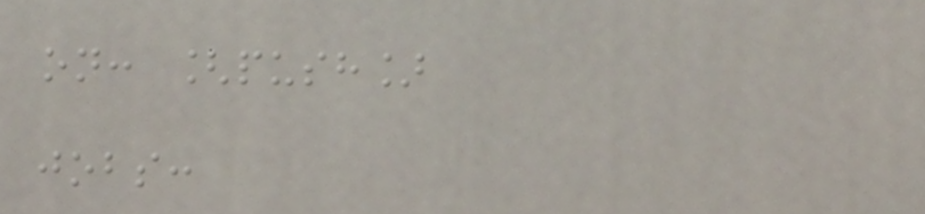on: [push]
jobs:
